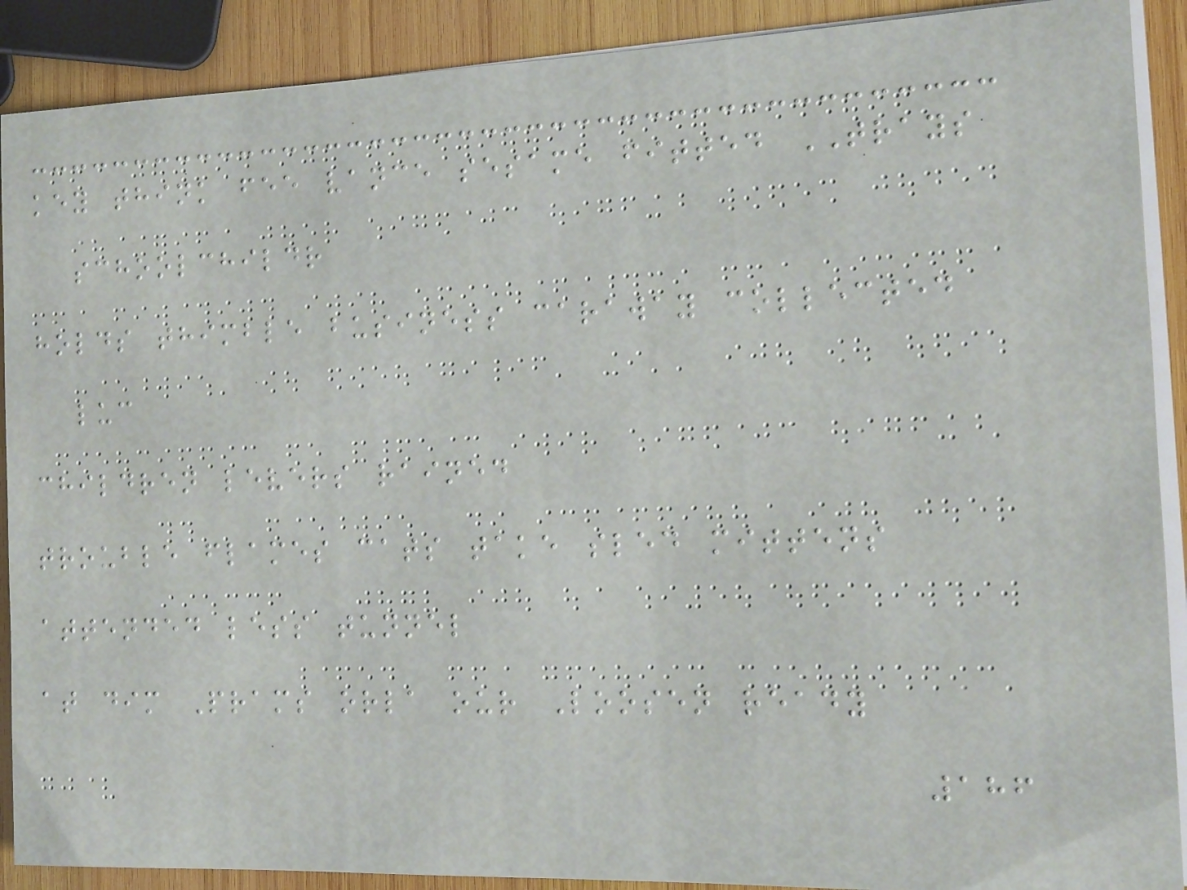key think fee vance sesame fitted TRAYS
schoolchildr
holds thimble business caraway collected
luc
children levers rained
trouble flames cats take sled mittens
attended less tunnel
at dim Prams orla our Loosen ready
186
